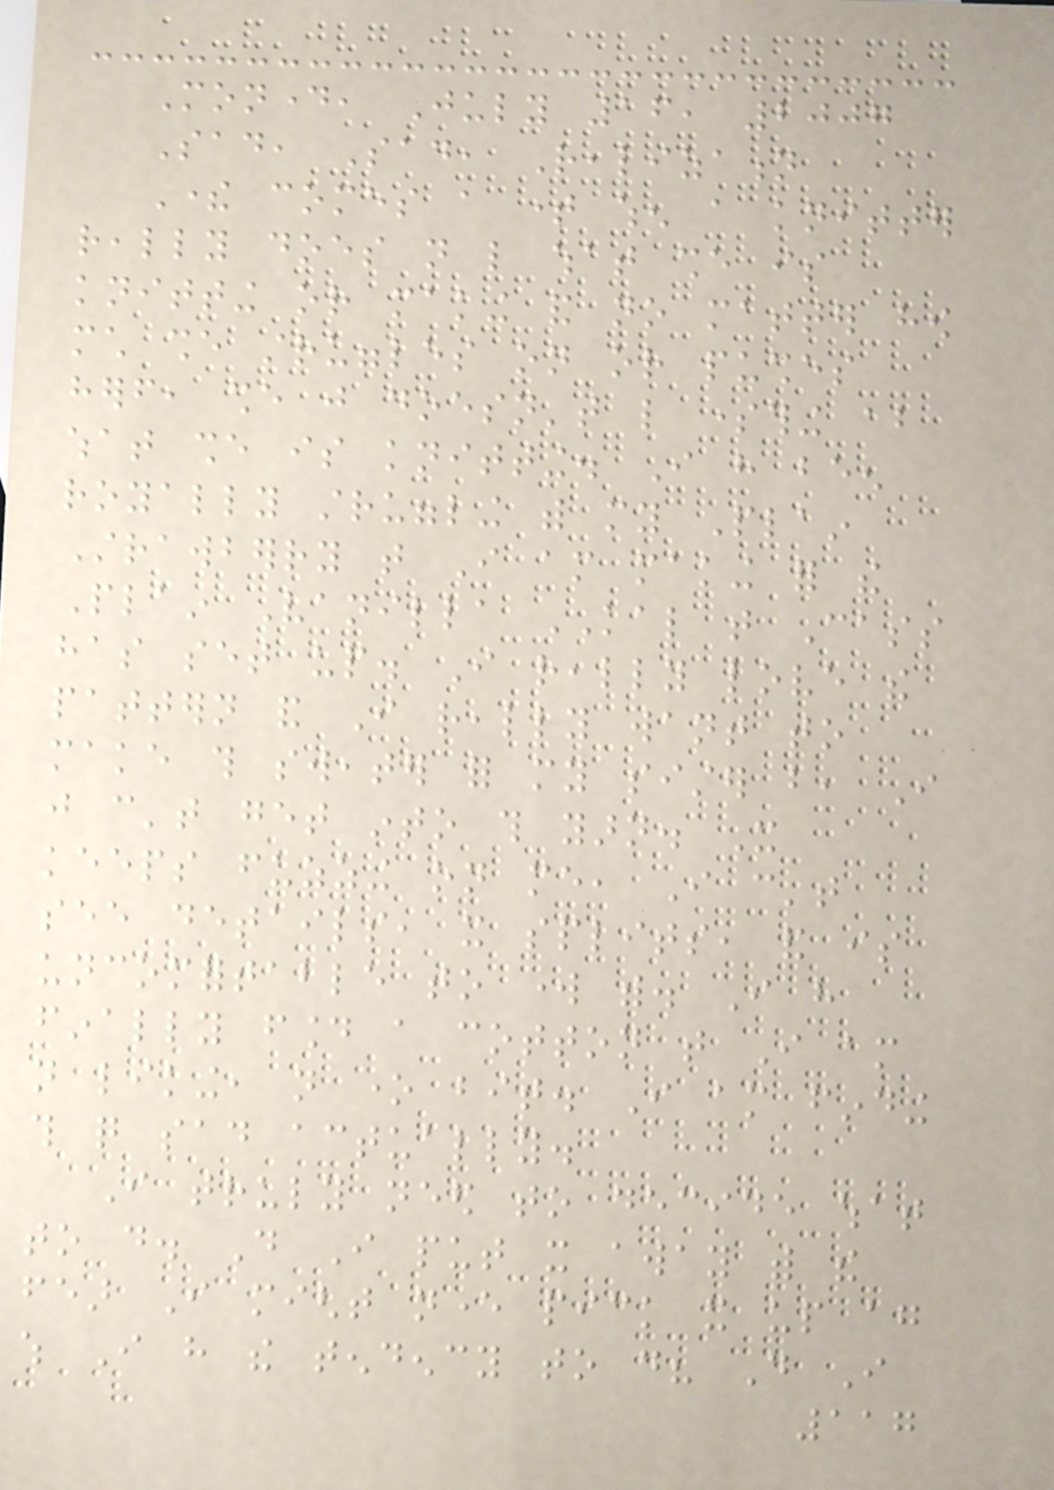Monday, July 16, 2007
Sad, Sad, Realization
There comes a time when a knitter
really does not like what she is
knitting or making and no matter how
much she struggles on or pushes
herself, she just doesn't like something about
what she is knitting. I have been
royally struggling with my Plain
Strawberry that I am making for the
Plain Vanilla KAL that Cass
has set up. I really love the
pattern and I really want to
make this sweater for my sister but, I
just can't get into this yarn. It
keeps fuzzing on me, I can't
see details, it splits, and is
uncomfortable to work with. I have
finally found a cotton that I am
not liking, not one bit. I am finding
this quite sad actually.
I truly need to decide what
to do. Do I put it away with the
fear I might never pick it up again
which I have the tendency to do? Do I
117
